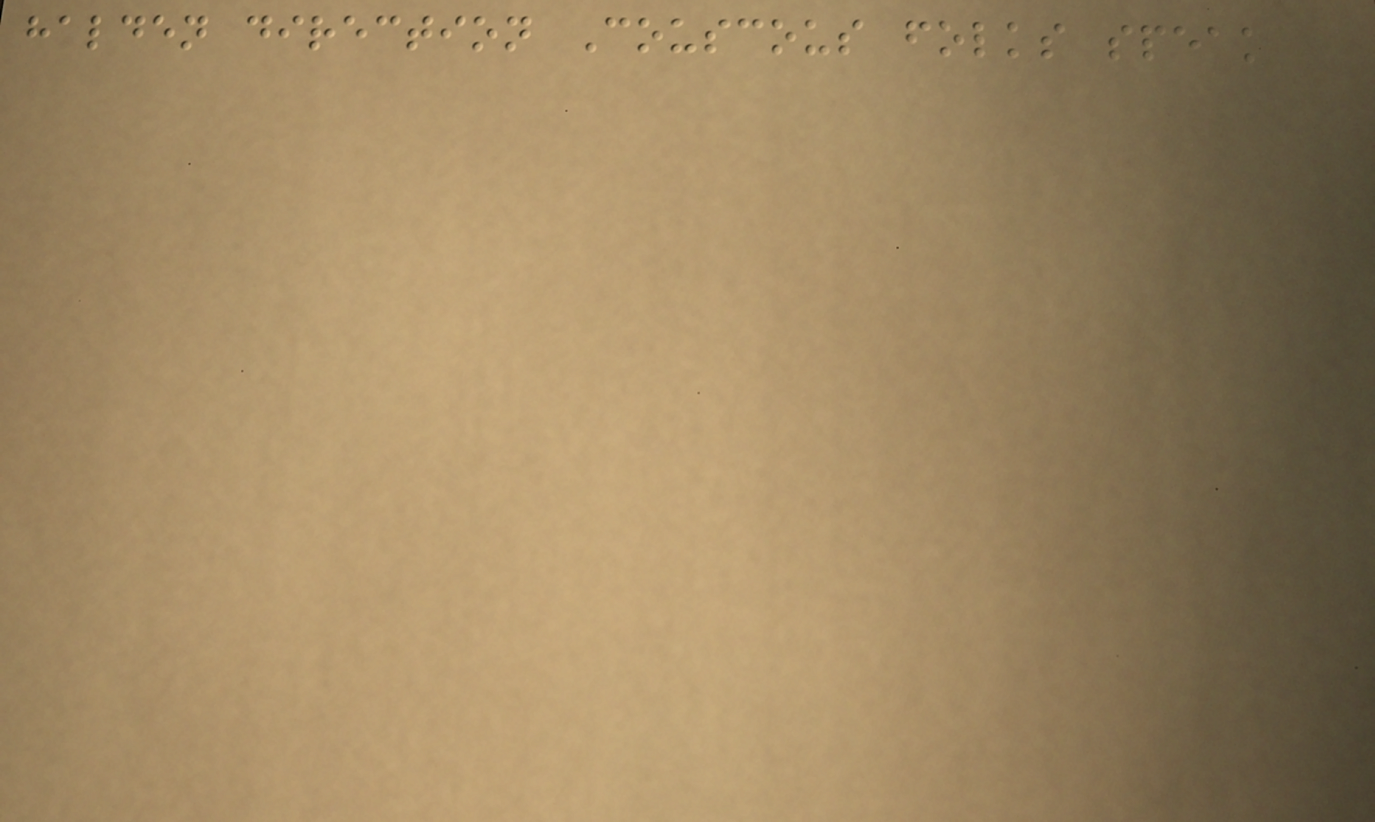halden direction Couscous folks speak
